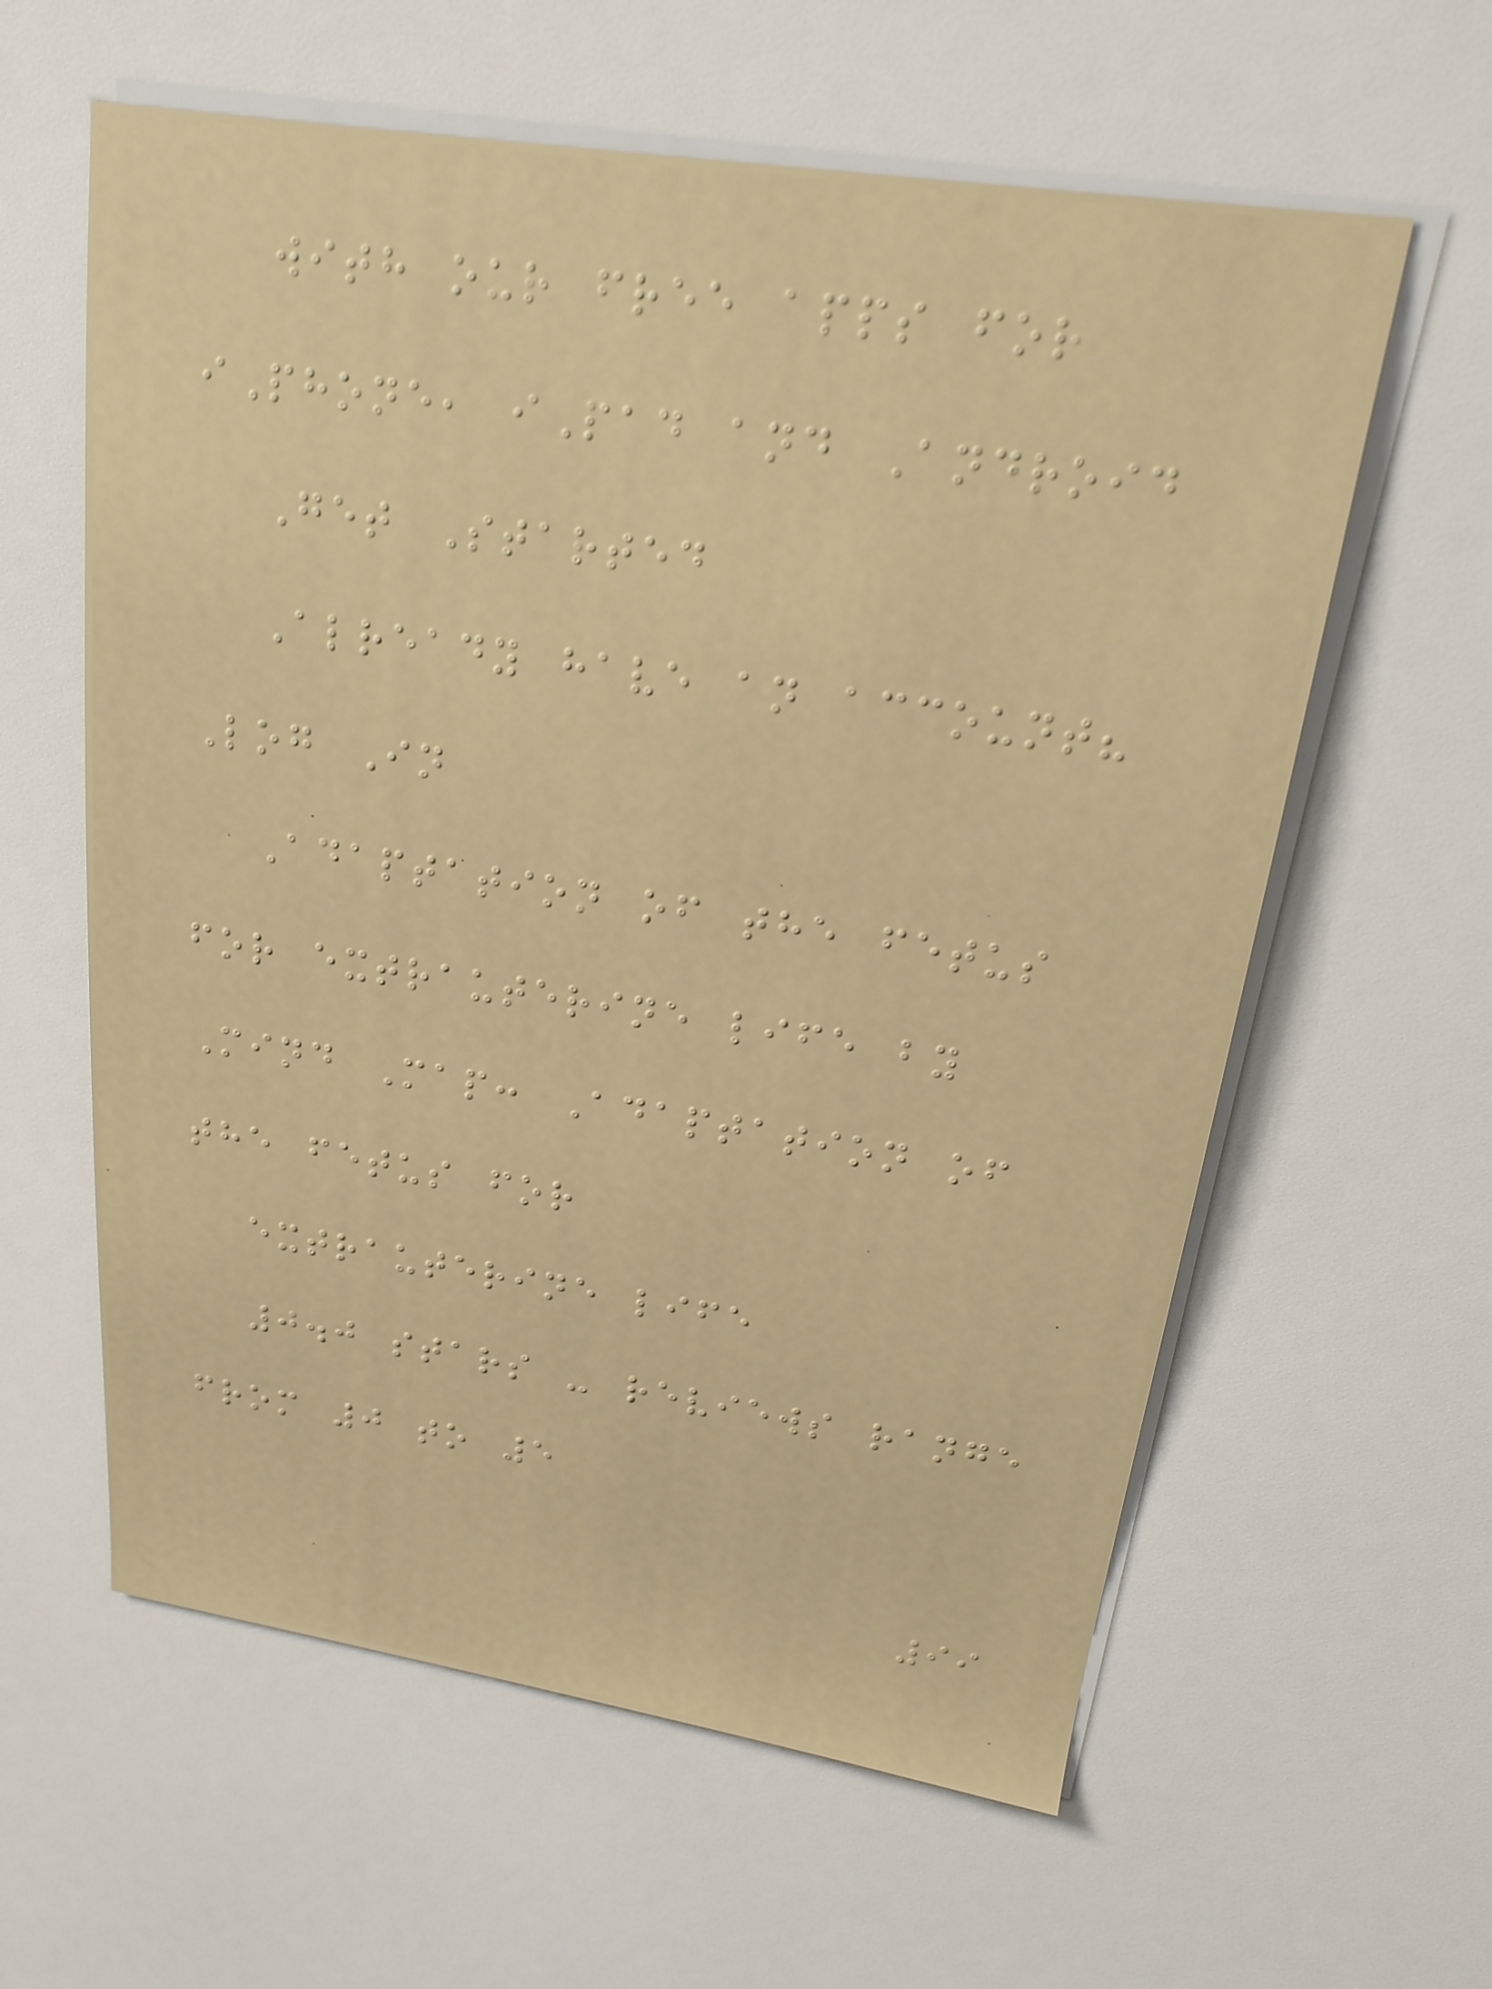with our free apps for
iPhone, iPad and Android
Get Started
Already have an account?
Log In
Adaptation of the fetus
for extrauterine life by
Mind Map: Adaptation of
the fetus for
extrauterine life
0.0 stars - reviews range
from 0 to 5
99
